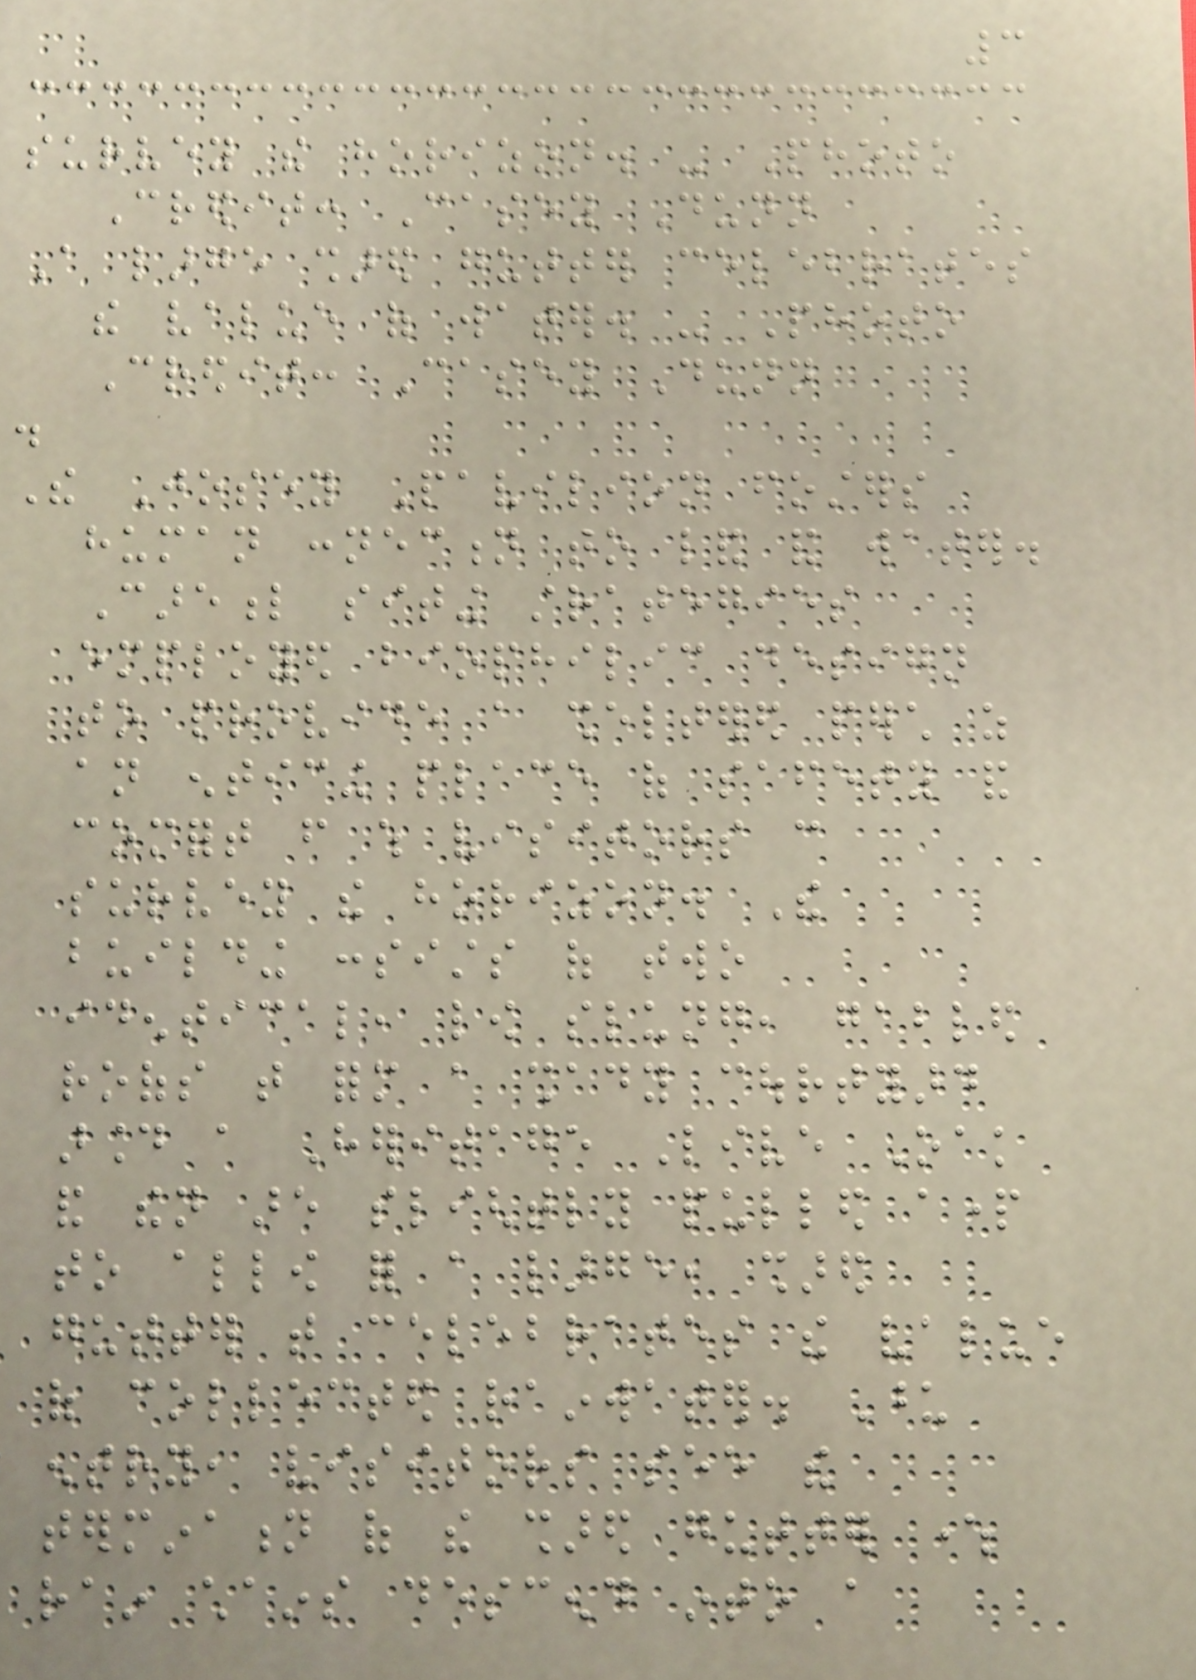3
survey the horizon. - Photo
Credit: Casey Dunn
A large shared gutter celebrates
the value of water. - Photo
Credit: Casey Dunn
.
The Josey Pavilion fosters
human connection to land and water.
Careful siting strategies
employed biophilic design
to provide a sheltered perch as
an enticing place of safety and
comfort from which visitors can
survey the horizon. The
building consists of two
identical, low slung, gabled
roofs that form a shady courtyard
around a Heritage Live Oak
and then are slightly pulled apart
to allow for a large, shared
gutter that celebrates the value
of collected rainwater. Upon
entry, visitors see the
termination of the shared gutter where
rain chains descend into a
